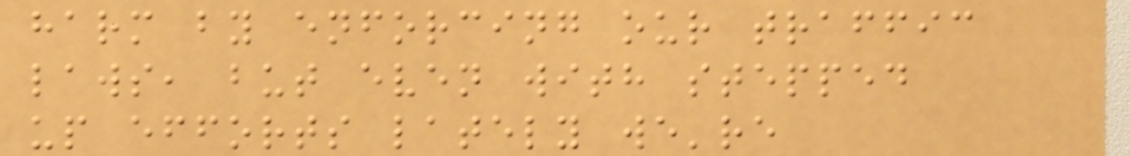harm by enforcing our traffic
laws, but even with stepped
up efforts lately we're
